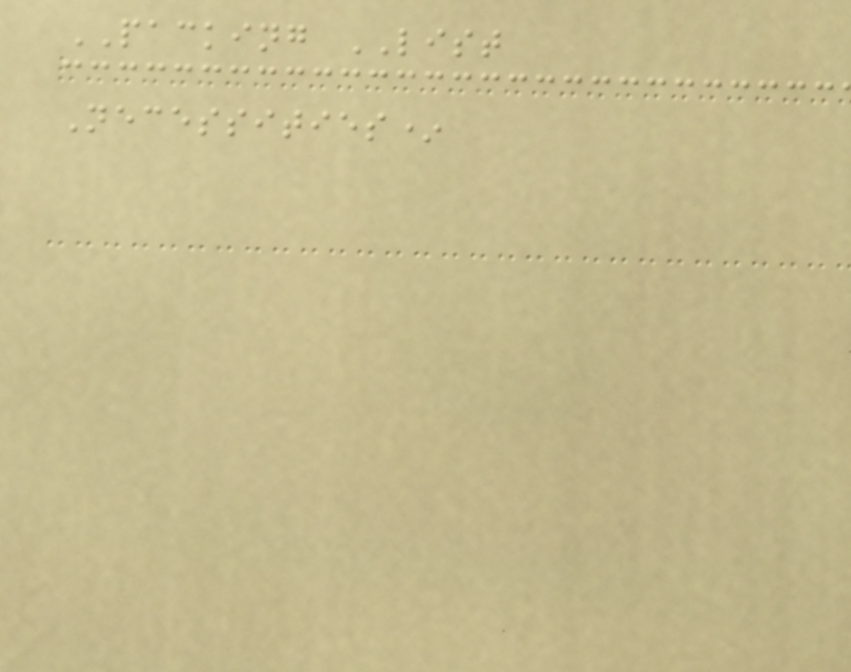PACKING LIST
Necessities*
